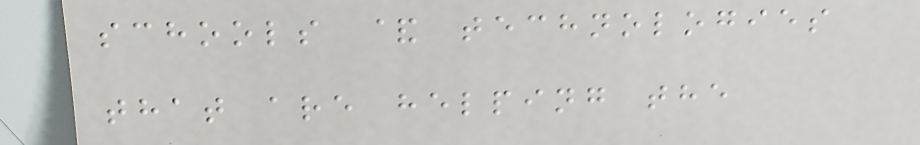schools & technologies
that are helping the
